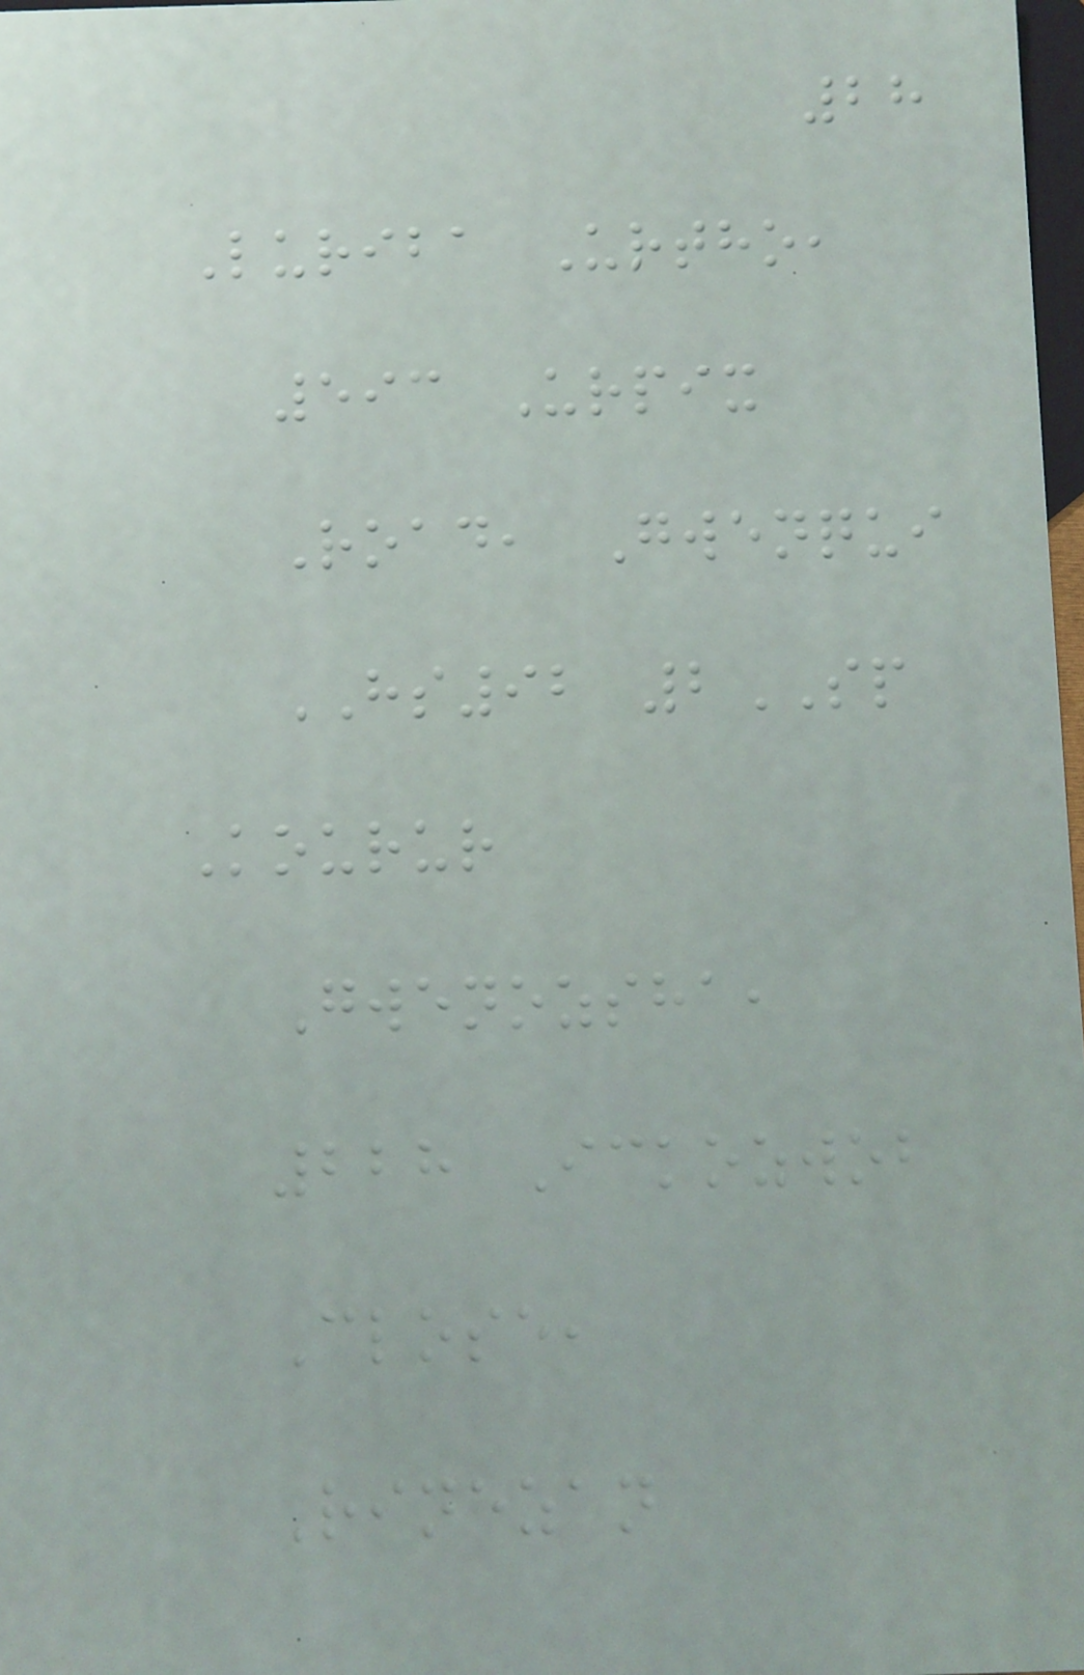28
Luriba Urtho,
593 Urpix
Road, Gwenqui
HS92 2SP
Kourur
Gwenozsha,
228 Ickozwob
Close,
Rinezan
